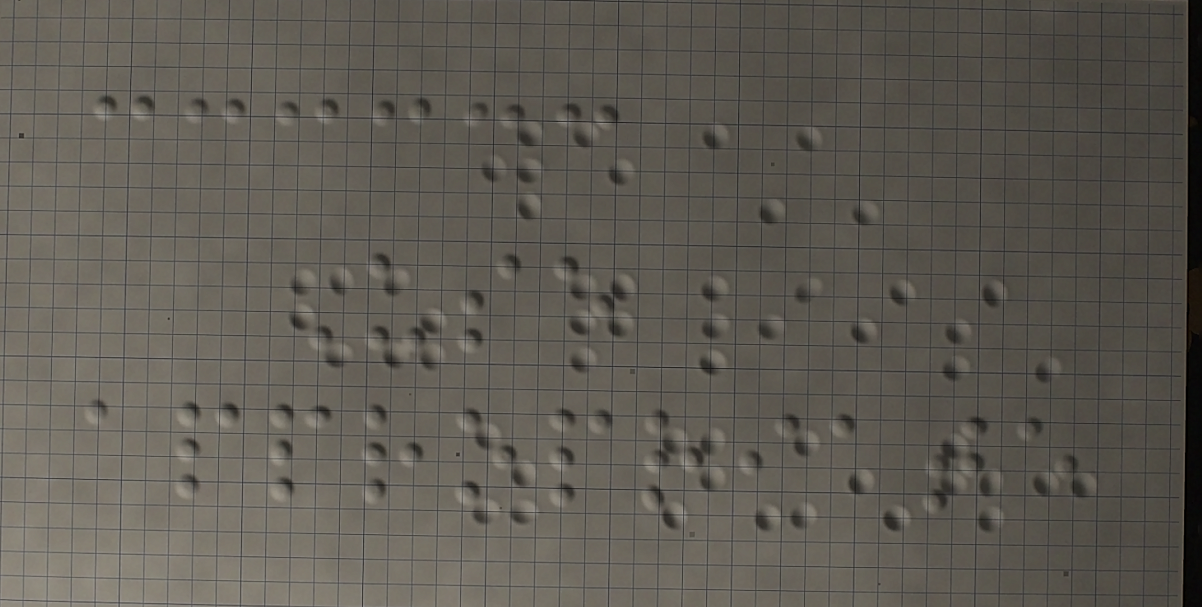Use
appropriate
